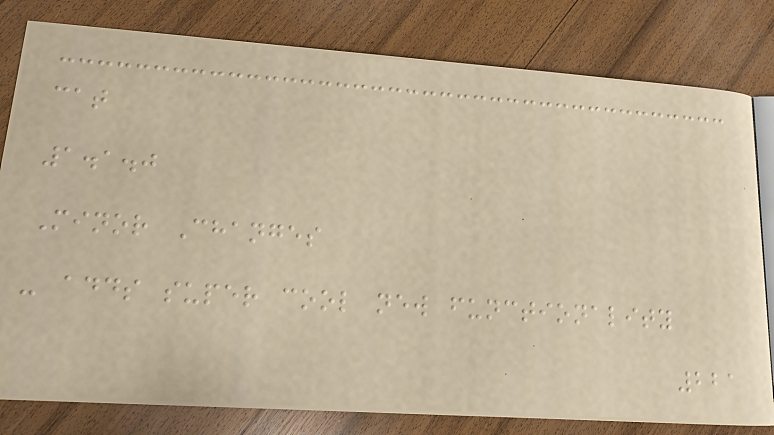cat
1.1.0
Minor Changes
- adds super cool new functionality
221
